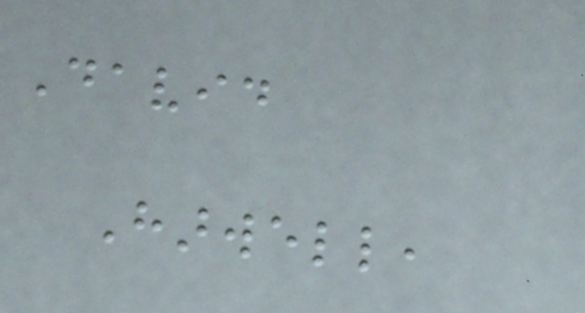David
Harwell,
